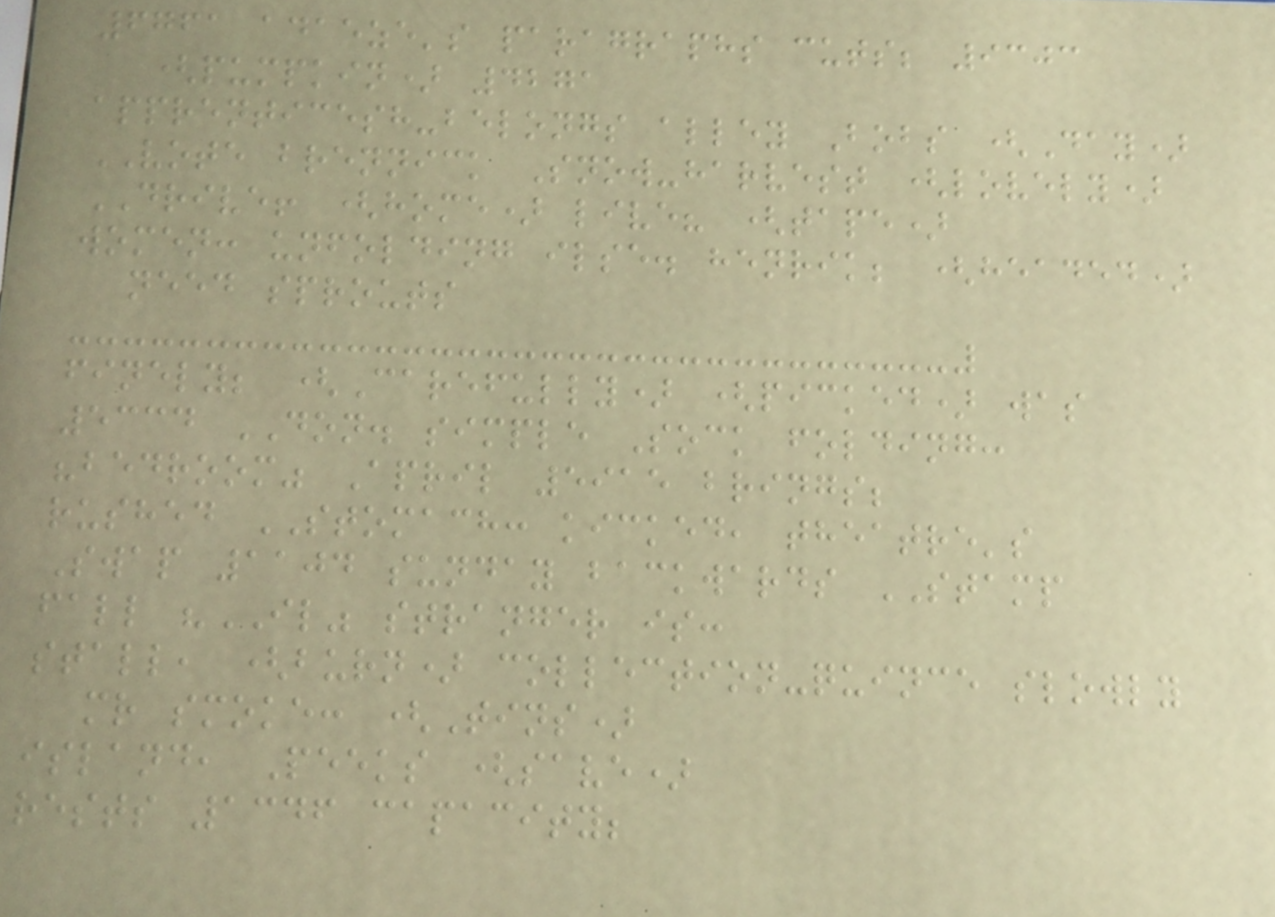6761 adaeze's paragraphs cuts; 9303
(pumpkin) 4271
apprenticesh-belongs alley Bobs (Day)
VOTE brennick Snow-harvest (lovely)
DRIVE! (home) live? (tape)
women: unfolding ilse. henrik; (headed)
need sprouts
finely; (Carefully) (picked) was
5334 DON. simple Sock folding:
"bedroom" April 5915 brings;
rushed STOMACH: kicked, theatre's
Swap 1104 sunday backwards STAMP
fall "IL" stranger is:
stall, (burn) collection-quince slowly
mr smoke: (Tins)
island, Peeks (save)
rests 1346 capacity;
